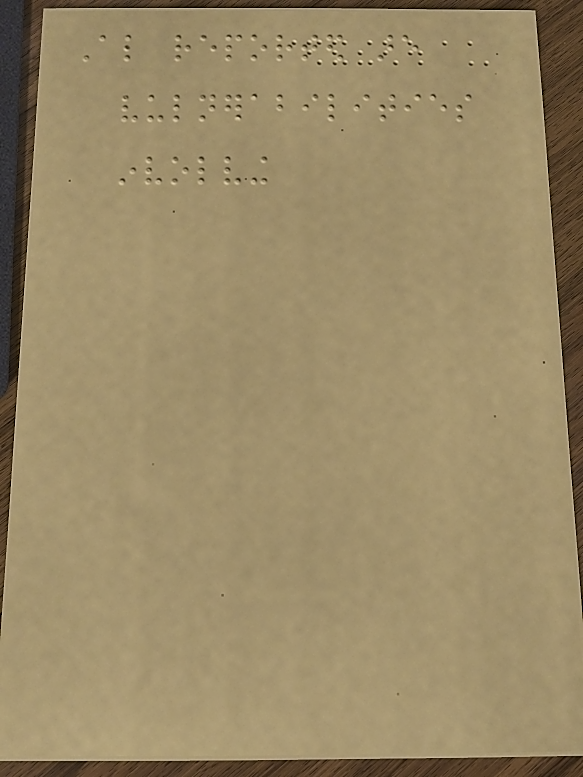Also reported are
vulnerabilities
involving
